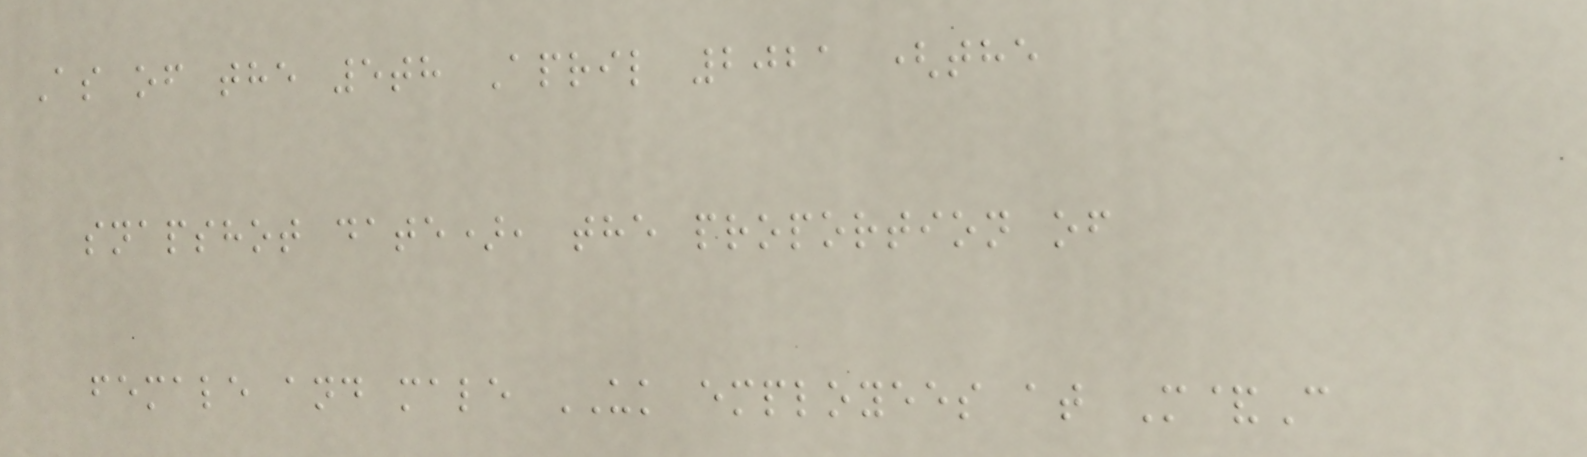As of the 5th April 2021 (the
snapshot date), the proportion of
female and male UK employees at M&C
